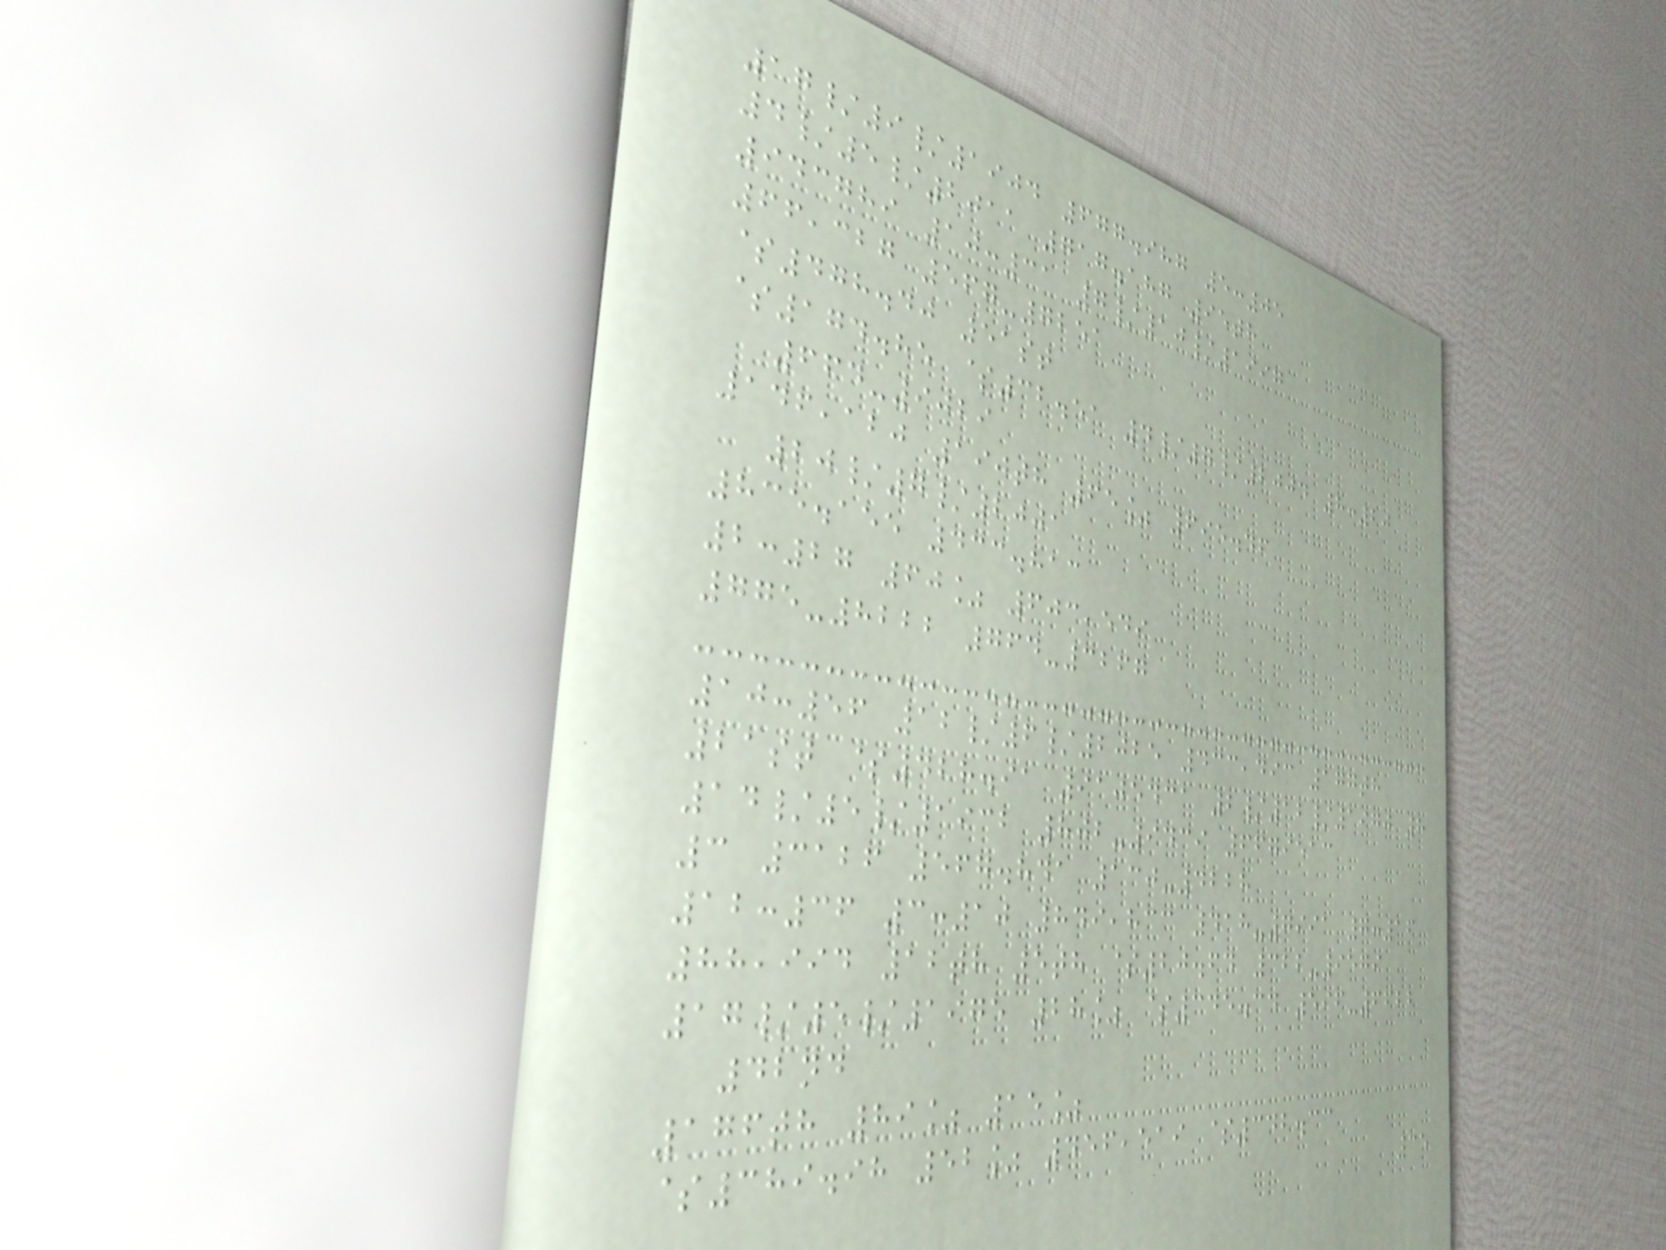17/9/1904 677.987 5:05
4/5/2011 717.187 95th
943789 10:31 7/10/1997
66,327 567-7251
$478.40 51st
$174.85 $32.51 4/7/2004 8:20
664-9029
146,120 190th 65% 695.46
20/7/2001
835.155 433.813
2:27 60% 603,549
775-8222 764-3267
10:56 12/6/2025 433,493 177th
21st $428.91 9105431 2/12/1970 8
14/5/1932 802-9439 6679513
3 3126 567.841 130-4228
12:36 3:10 849,833 418-7991 7:16
88,994 12th 5th $20.64 322-9579
17/5/1975 28% $345.34 596-6622
42nd
176th 89% 15%
$389.98 52% 456,519 $342.33
35
